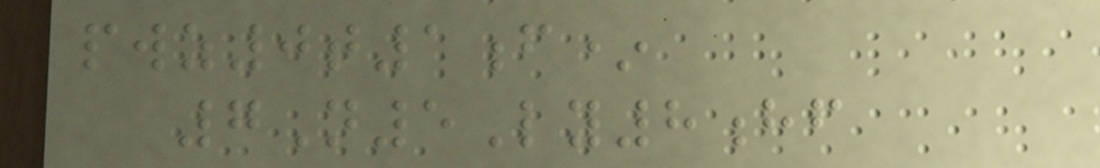pwz0t1f*
7N5Ly8hf
